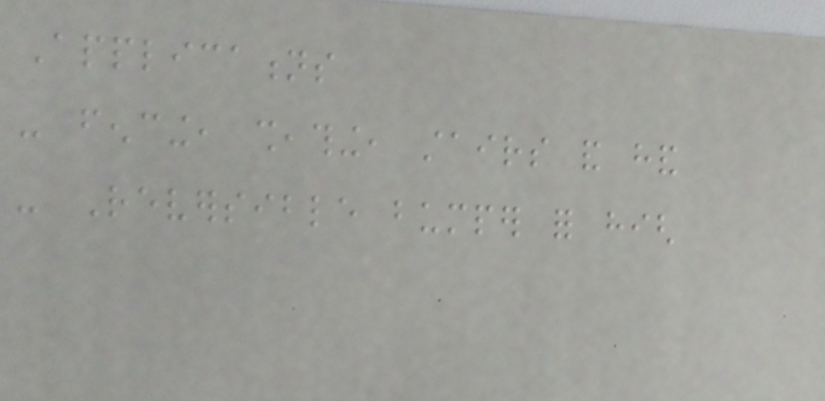Applications
- fencing, sheathing, stairs and hand
- Reversible bumper for high
